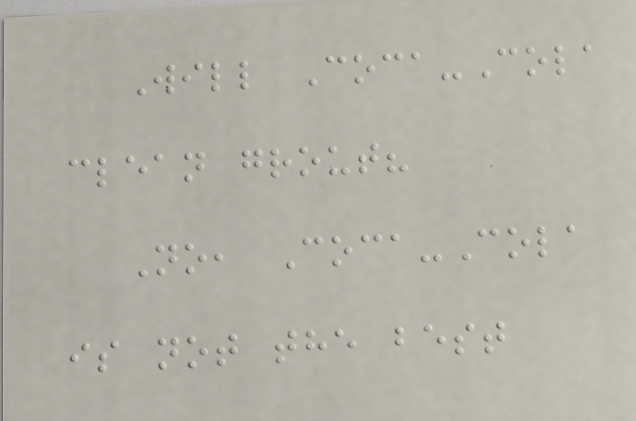Will Coca-Cola
clean grout?
No, Coca-Cola
is not the best
